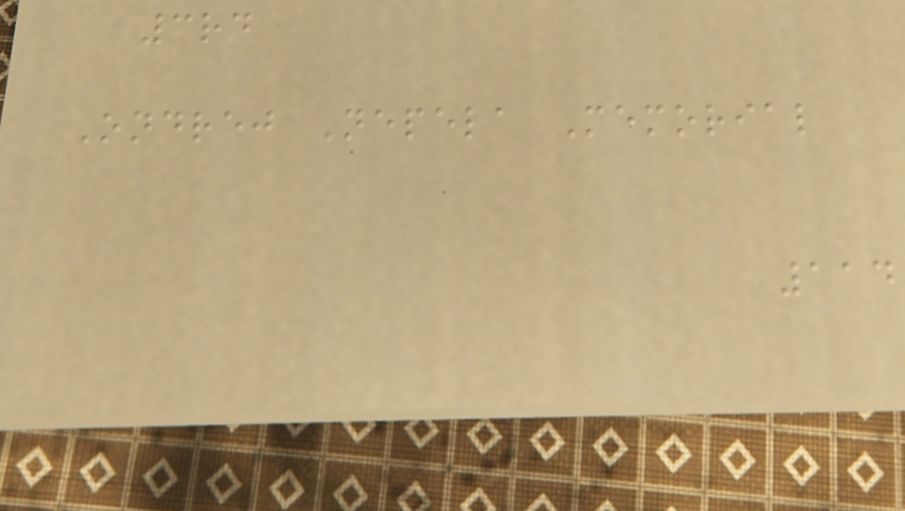3rd
Ondrej Nepela Memorial
114
